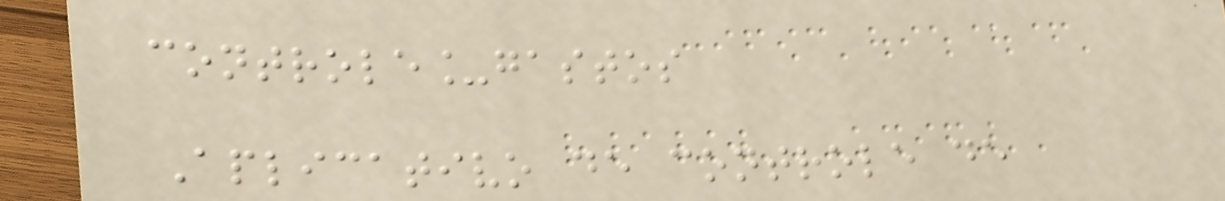controle_gastos
Aplicativo de controle de
